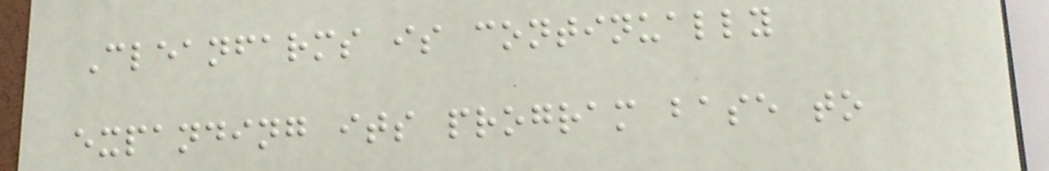Cleanfarms is continually
expanding its program base to
